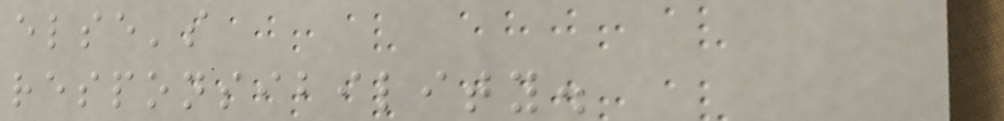else's
responsibility.
